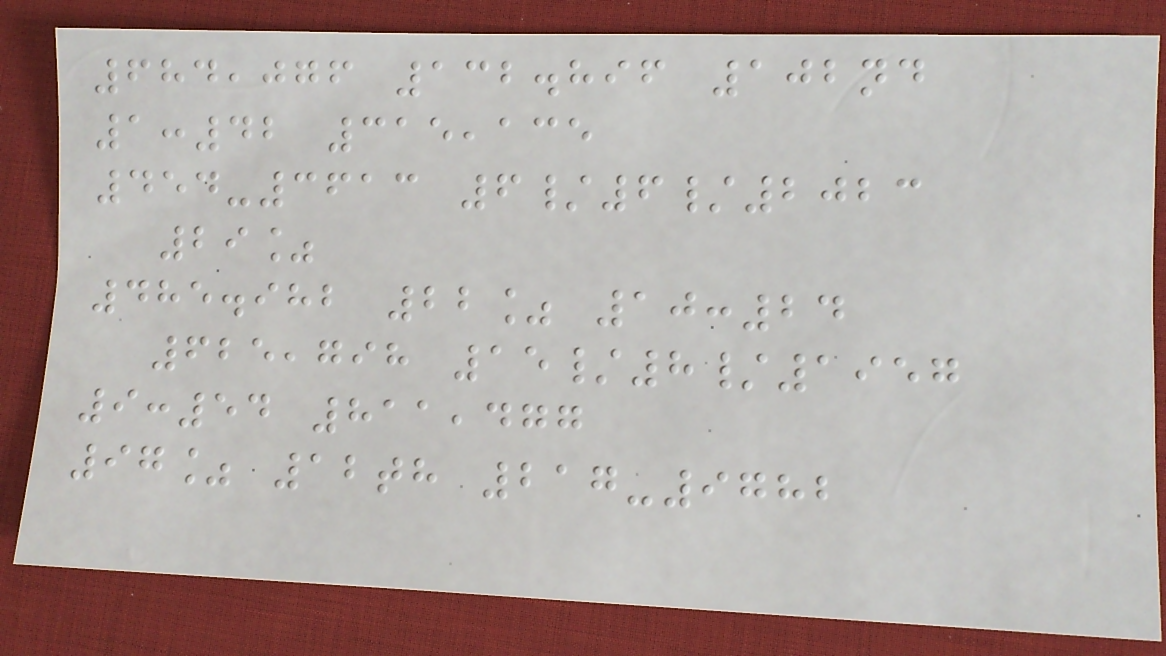684,076 132.896 102nd
1:42 315,135
454-3613 6/6/2023
29%
485.982 22% 10:24
625,798 15/8/1957
9:54 811,477
97% 12th 217-9782
